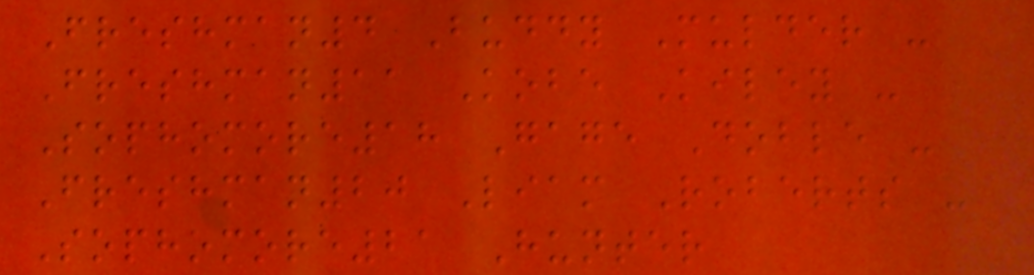Freshman4 Buddy Mulder -
Freshman11 Kobe Kiley -
Sophomore18 Gage Doble -
Freshman20 Liam Roberts -
Sophomore21 Hunter
